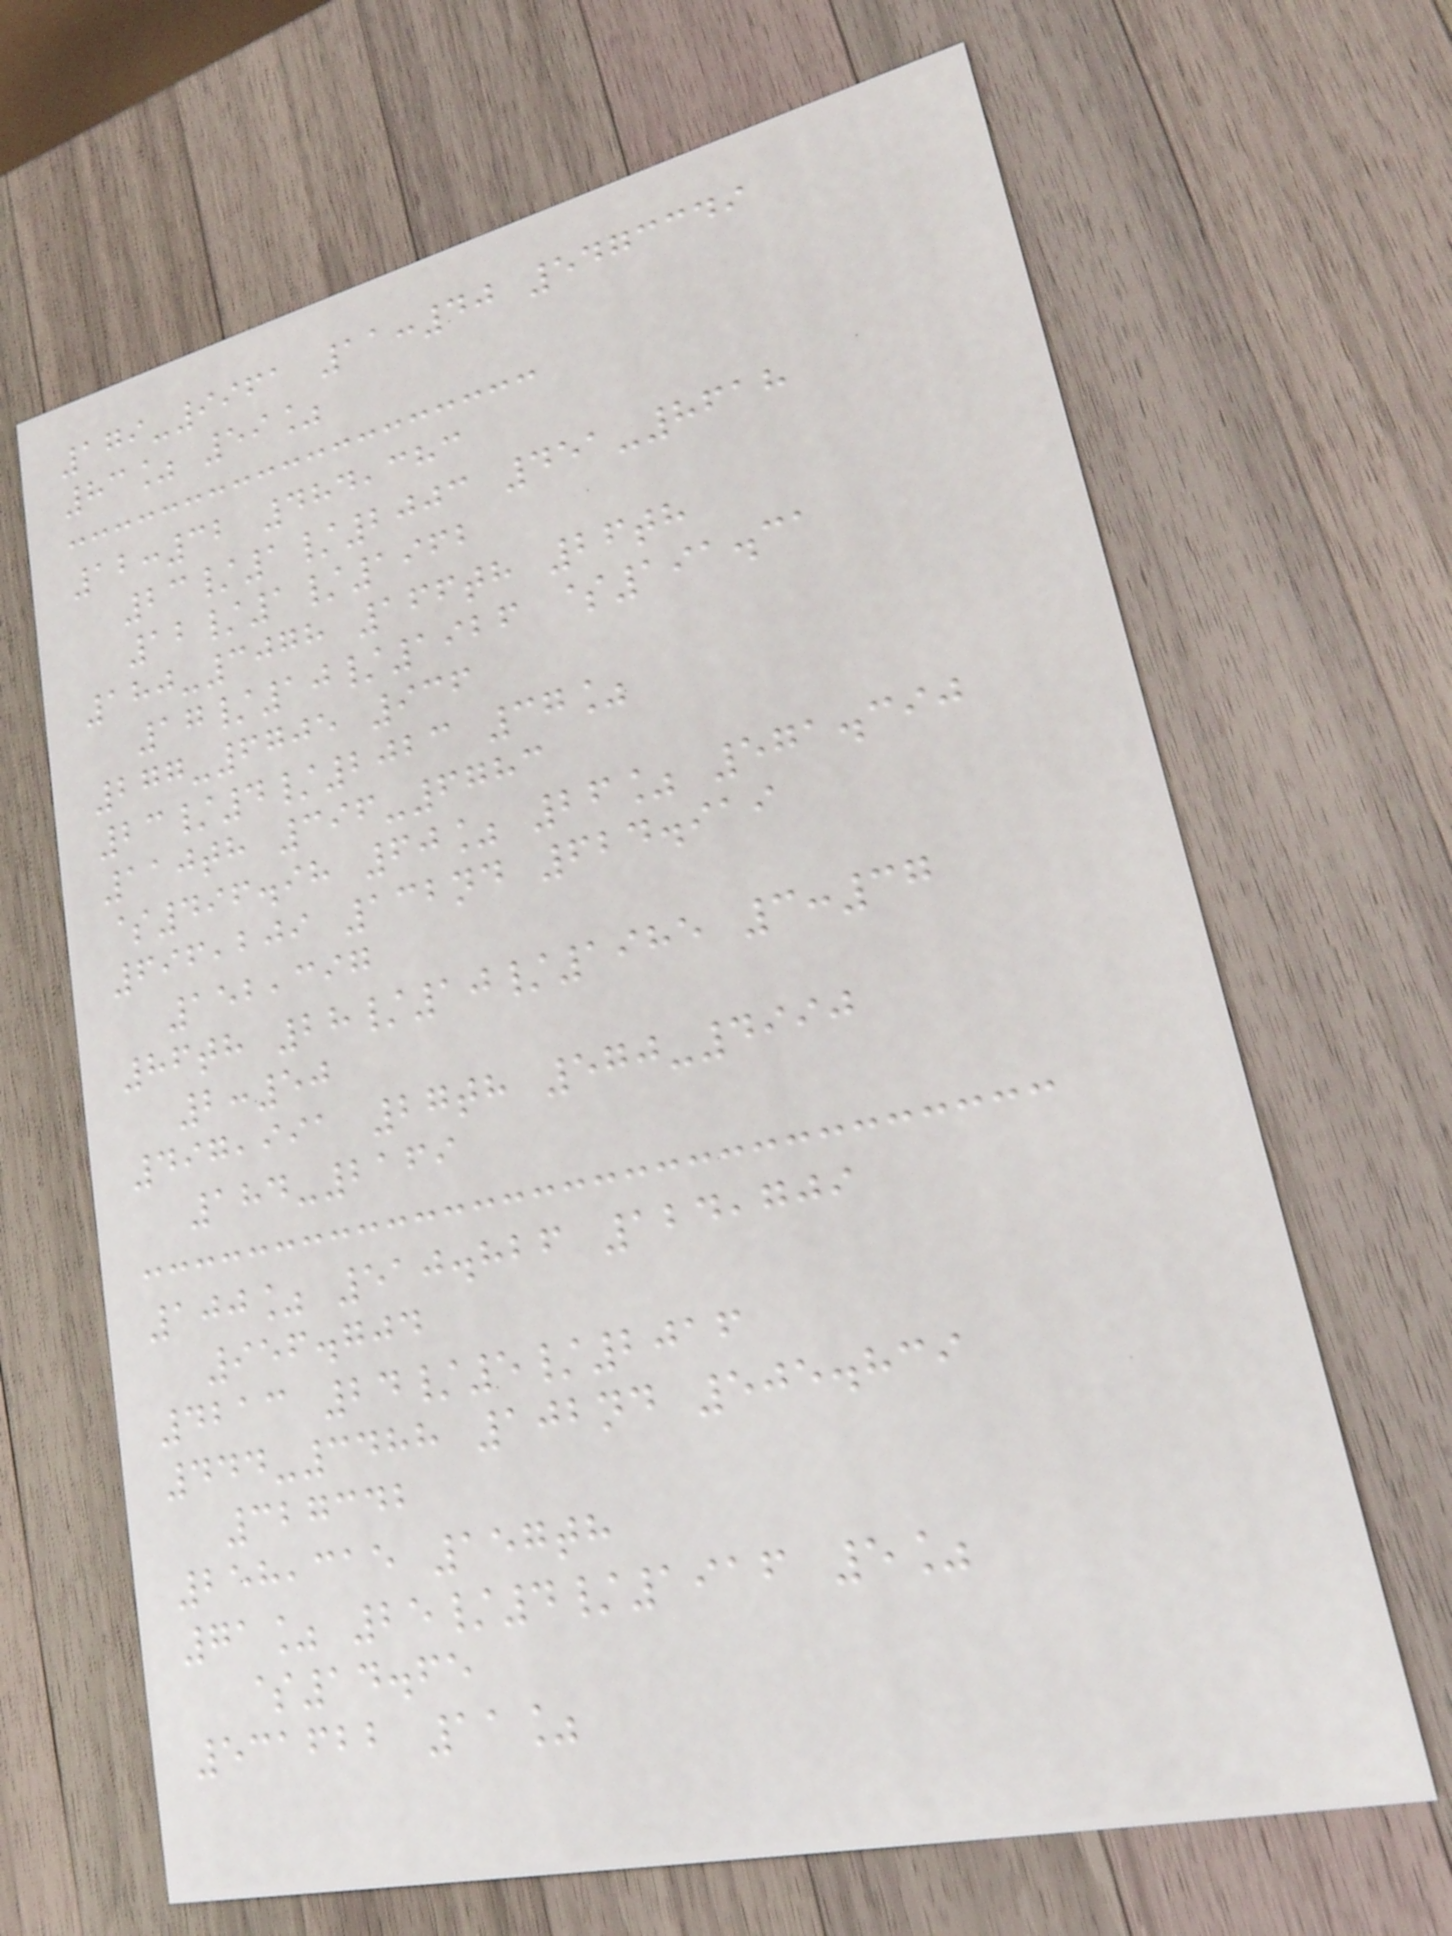179-9961 11:40 5473349
83% 59%
12:32 484,383
23/1/2003 451-8618
12/1/1962
180-3078 166th 26th
17/10/1926 $191.31
277-6705 936
23/4/2023 37%
110th 396-6783
$496.98 60% 26% 571.390
696,209 132nd 624.919
152,397
86th 28/10/1985 3:37
2:50
497,991 27th 570-4990
184-2169
100% 510.826 124,709
956.704
4213 24/5/2016
444-3488 102nd 505.839
327342
258,315 157th
71% 25/4/1916 5%
$14.65
531622 11%
